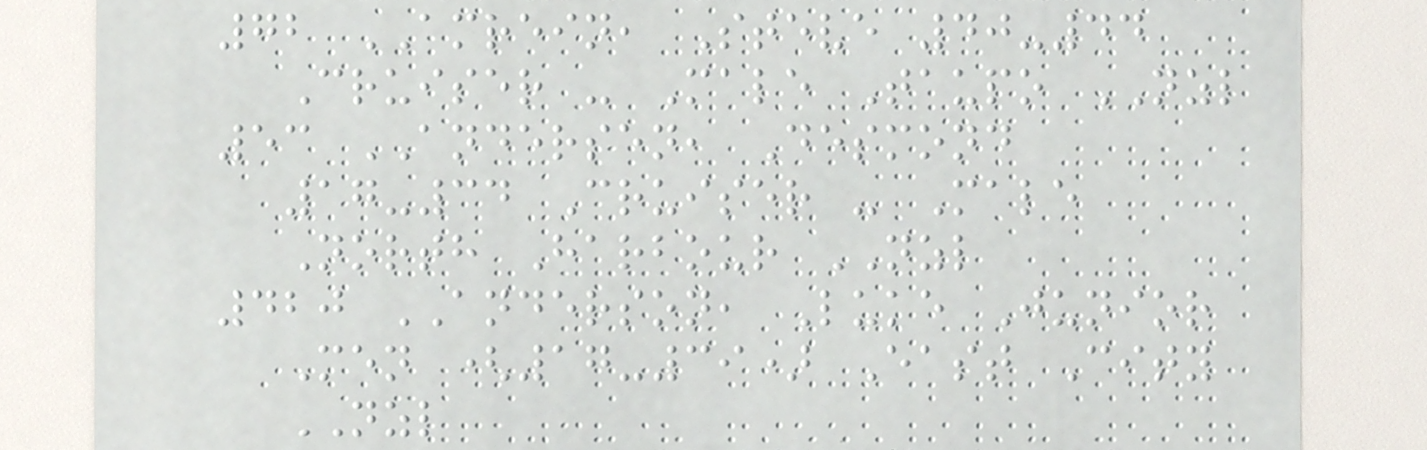72 AMREIN, Steve 40-44
Cruiser - Male Taupo NZL
53 ANDERSEN, Desmond
17-34 Cruiser - Male
North Harbour NZL
420 ANDERSON, Luke Junior
Men (17-39) East City
NZL
